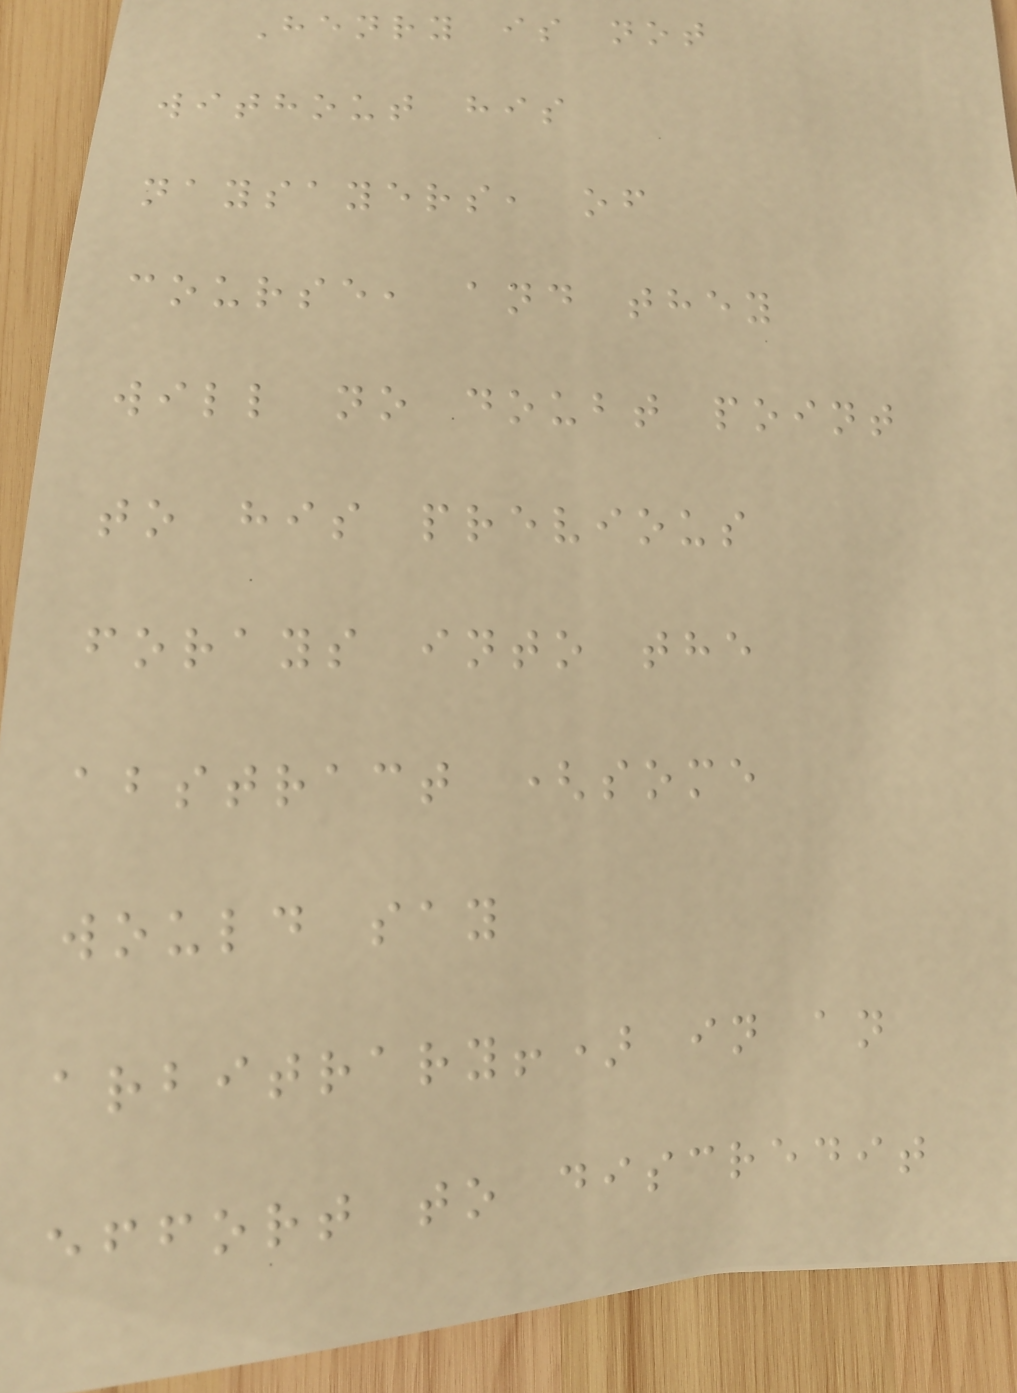Henry is not
without his
naysayers, of
course, and they
will no doubt point
to his previous
forays into the
abstract (some
would say
arbitrary!) in an
effort to discredit
